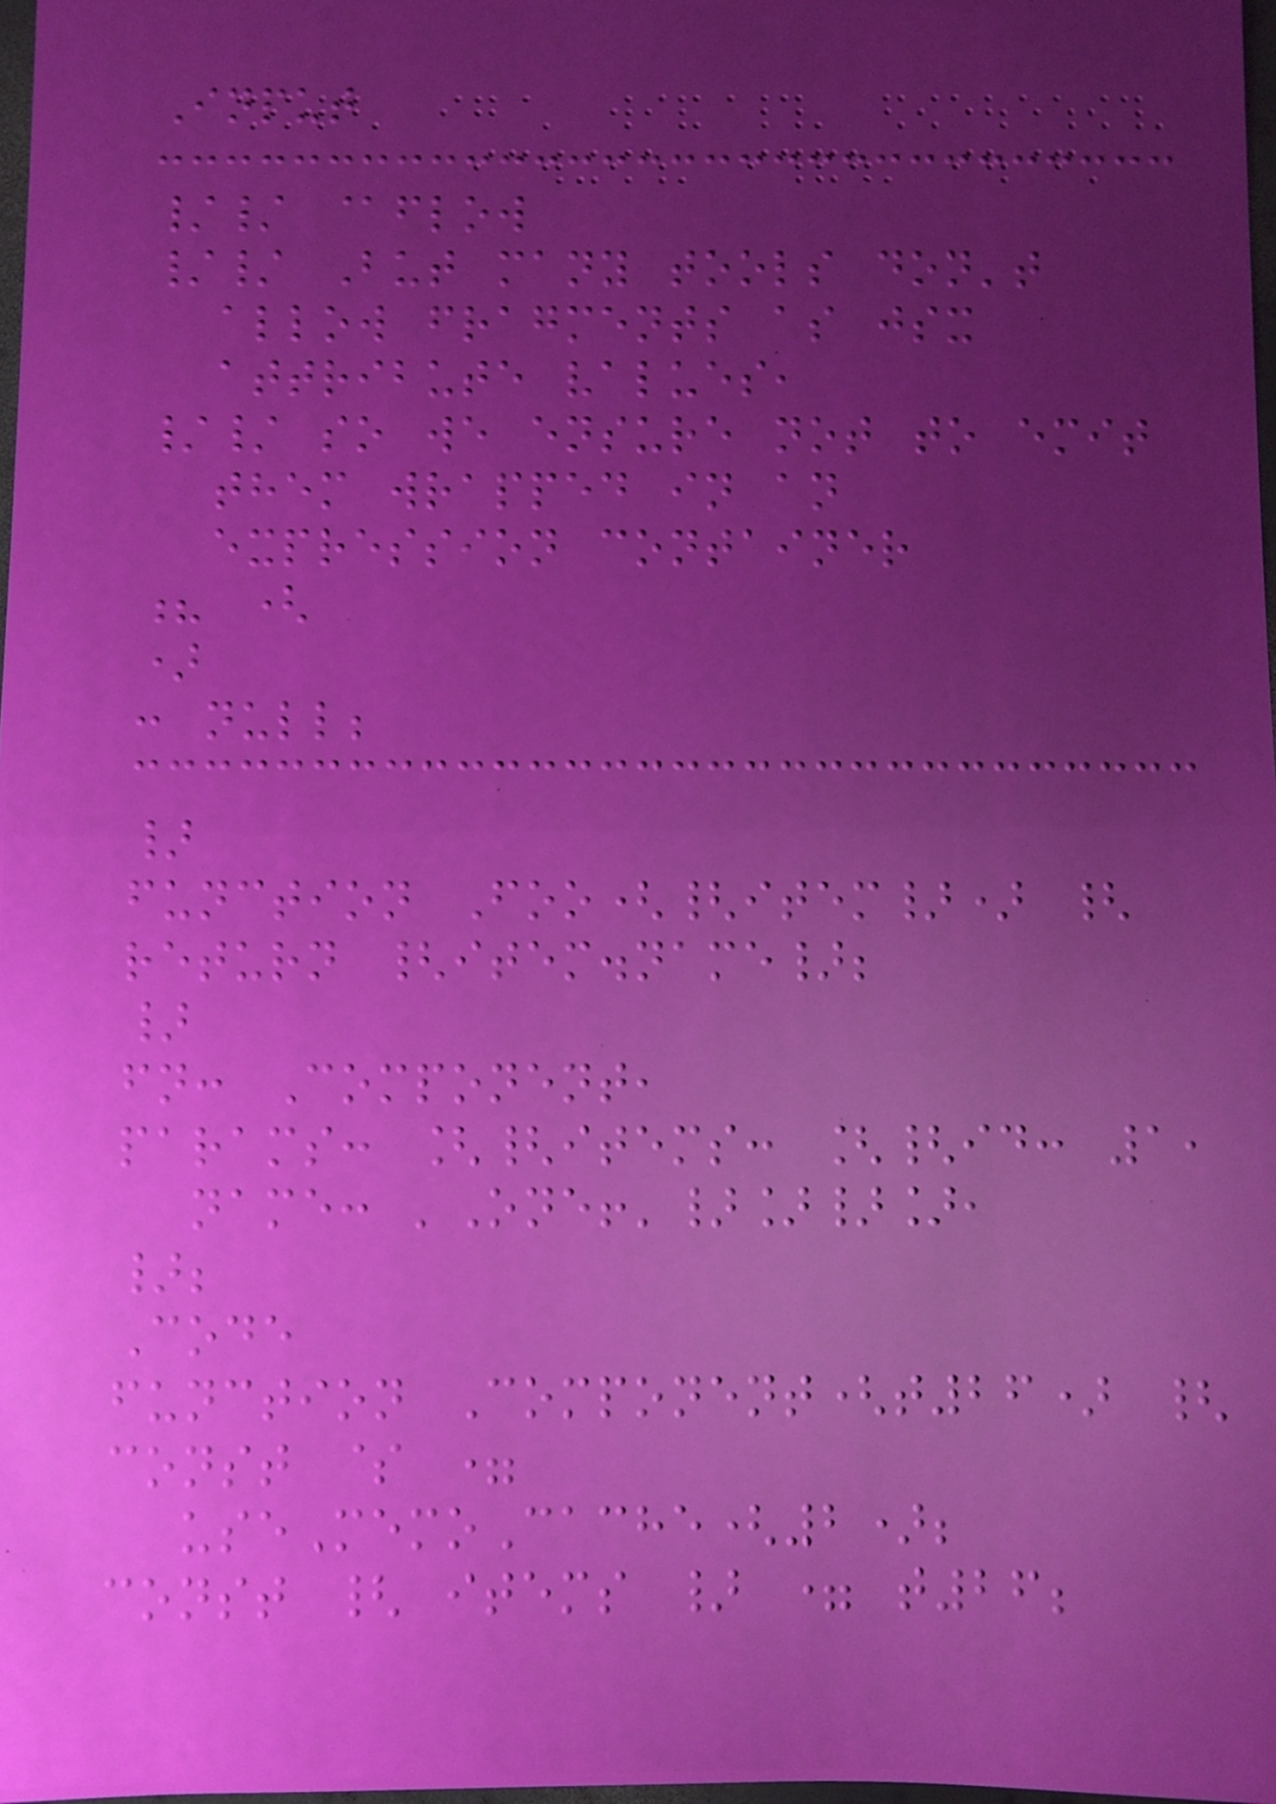Input
// @flow
// But many tools don't
allow fragments as jsx
attribute values,
// so we ensure not to emit
them wrapped in an
expression container
? (
)
: null;
}
function Foo({item}) {
return {item.name};
}
fn: Component,
params: [{items: [{id: 1,
name: 'One!'}]}],
};
Code
function Component(t26) {
const $ =
useMemoCache(2);
const { items } = t26;
